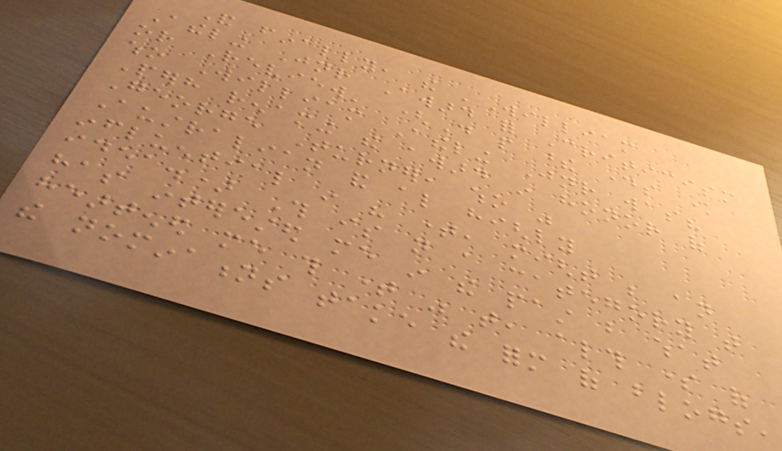And finally, the 'William
Atheling Jnr Award for Criticism
or Review' (Do people these days know
who William Atheling Jnr was?
Perhaps renaming the award in honor of
George Turner, who was
Australian and also highly
influential in his time, might be an
idea.) This is not a category that
has interested me in the past but what
heartened me this time was that, although some of
the nominations take the form of blogs,
